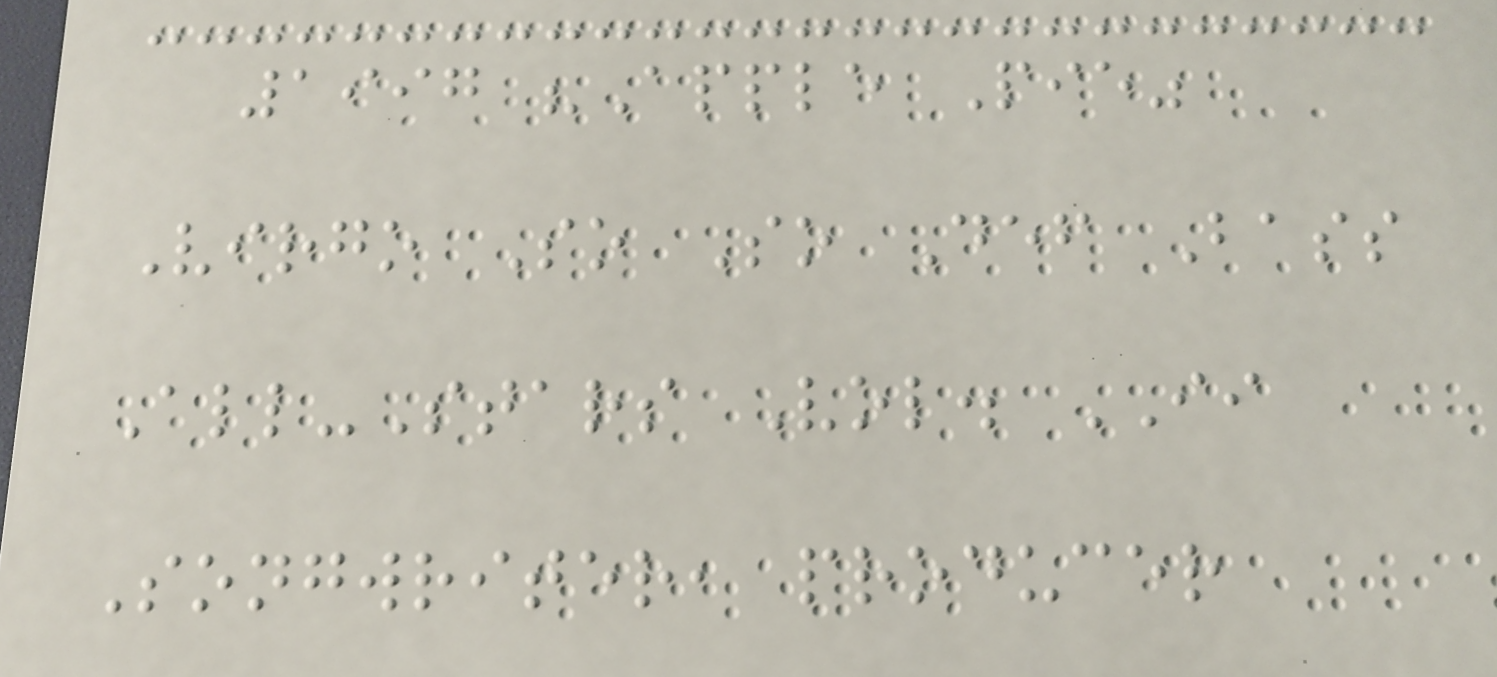1997 "Apple Pie"
Virgo So So Def Bass
All-Stars Vol. II
Songwriter, producer
